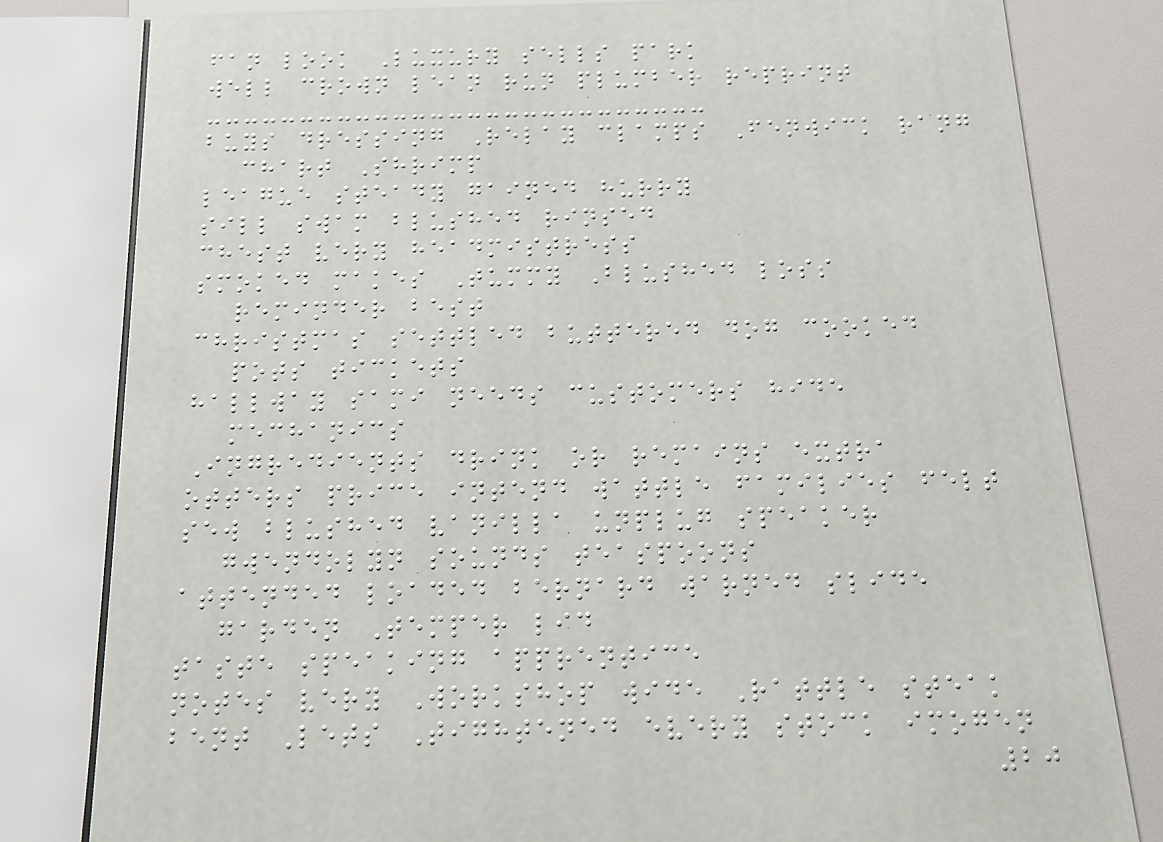fan look Luxury sells park
well crown lean run plumber reprint
buys dressing Relay clamps Fenwick rang
chart Shrimp
league steady gained hurry
sill swam blushed rinsed
chest very headmistress
smoked makes Tummy Blushed loss
reminder best
christmas settled buttered dog cooked
pots tickets
hallway sami needs customers hide
mechanics
Ingredients drink or remains extra
otters price intend wattle families felt
sew blushed vanilla unplug speaker
gwendolyn sounds teaspoons
attended loaded bernard warned slide
garden Temper lid
taste speaking apprentice
notes very Workshop wide Rattle steak
bent Lets Tightened every stock imogen
20
